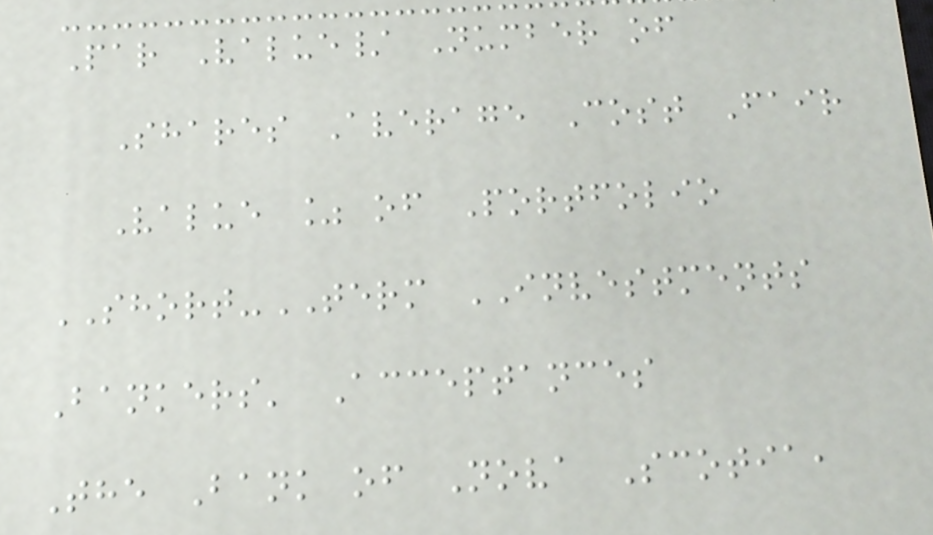Par Value/ Number of
Shares Average Cost Fair
Value % of Portfolio
SHORT-TERM INVESTMENTS
Bankers' Acceptances
The Bank of Nova Scotia,
